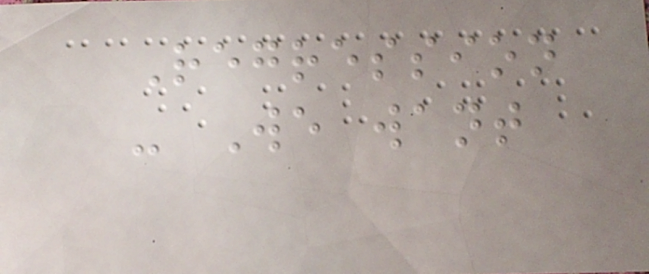Regression
- We want
